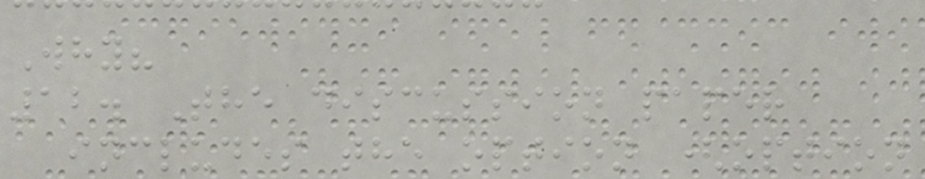Why?
12. The discussion paper
includes the option (option
